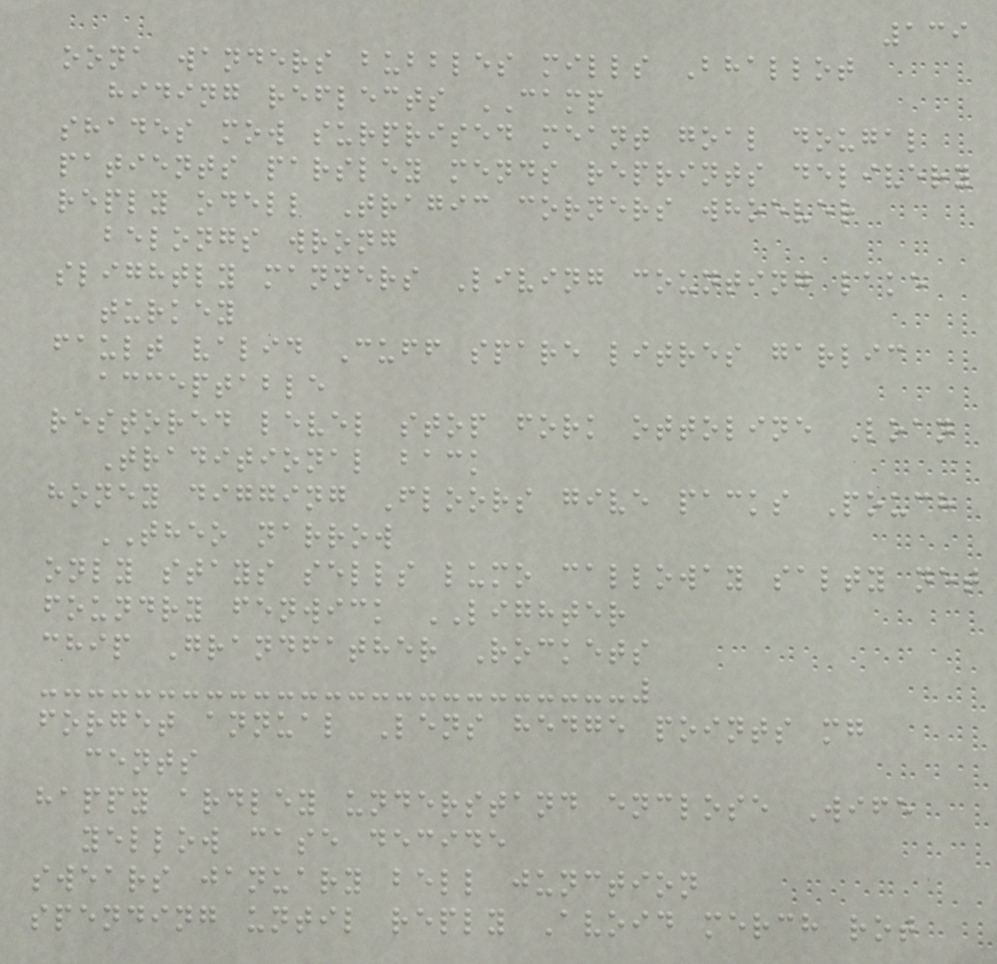139
oona wanders bubbles mills Bhallot
hiding reflects CAMP
shades mow surprised meant goal dougal
patients parsley mends reprints delivery
reply odell Tragic corners whoever
belongs wrong
slightly manners Living counting lake
turkey
fault valid Cuff spare litres garlic
acceptable
restored level stop fork ottoline Loan
Traditional back
honey digging Floors give packs Pouch
THEO narrow
only stays sells lumo calloway salty net
foundry fenwick LIGHTER
chip Grandfather Rockets
forget annual Lens hedge points mg
cents
happy ardley understand enclose Wife
yellow case decide
swears january bell junction
spending until reply Avoid merch rot
